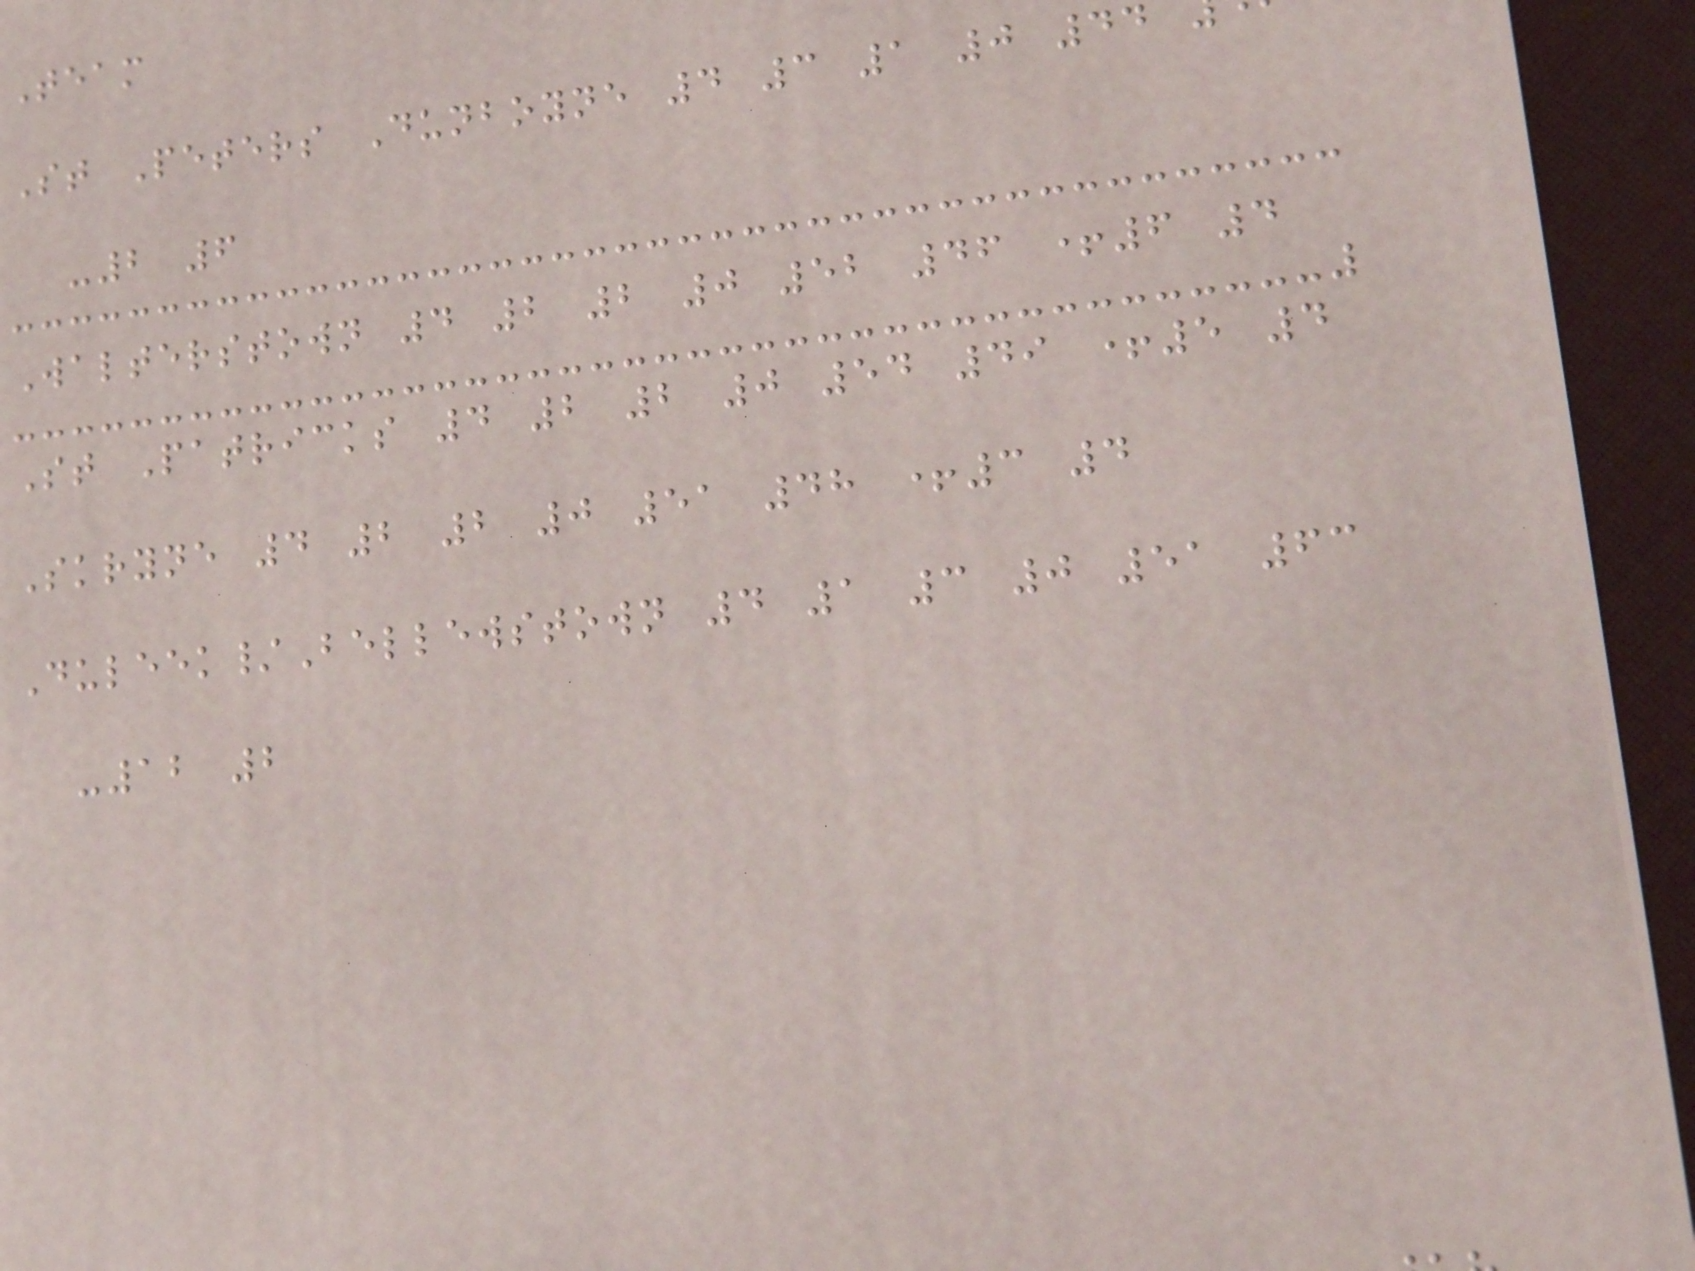Team
St Peters Dunboyne 4 3 1 0 44
-2 6
Walterstown 4 2 2 0 52 46 +6 4
St Patricks 4 2 2 0 54 49 +5 4
Skryne 4 2 2 0 51 48 +3 4
Duleek/Bellewstown 4 1 3 0 51 63
-12 2
